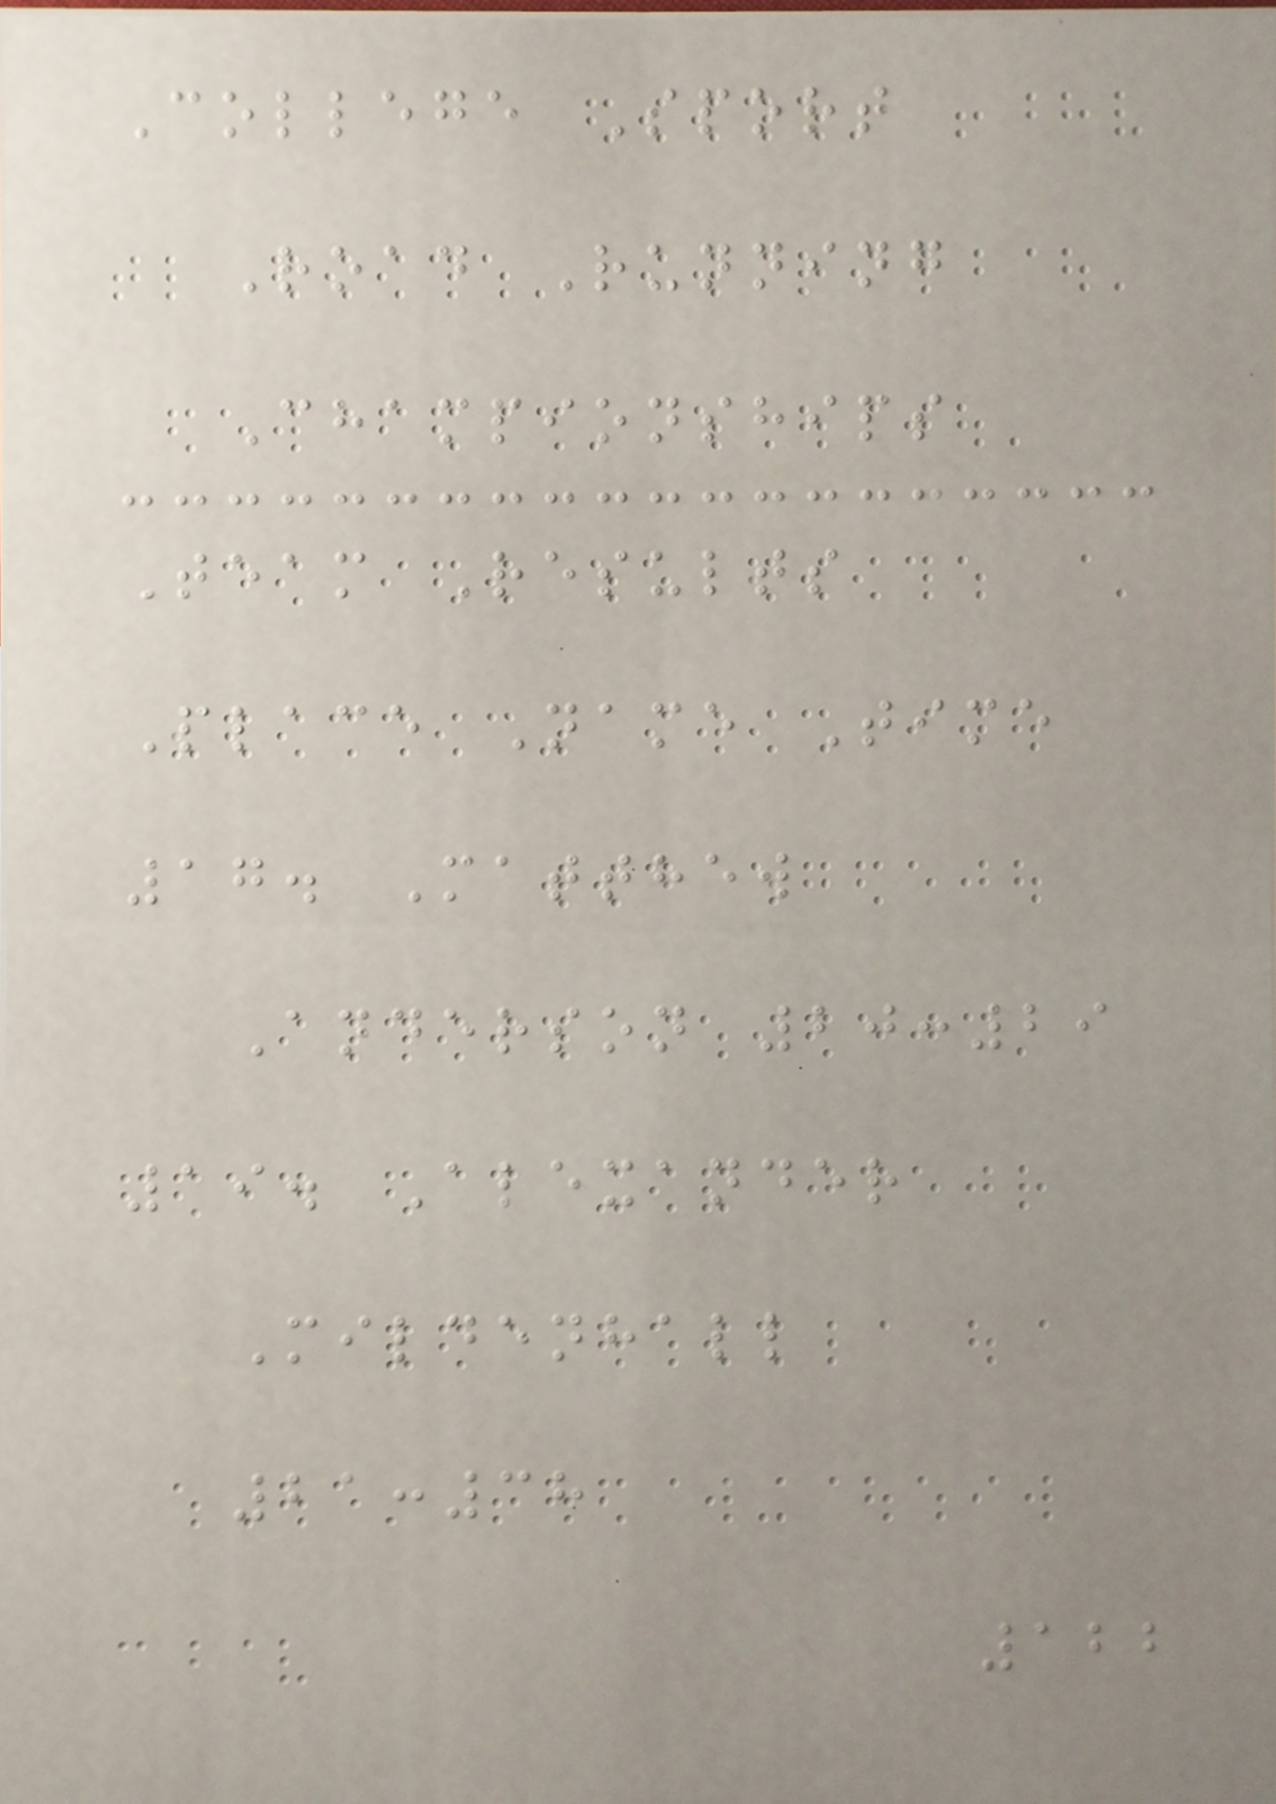College Sport
Road Running
Championships
Team Results
Place Name Time
17. Matthew
Anderson 20:29
19. Alexander
Mildenhall
21:38
122
